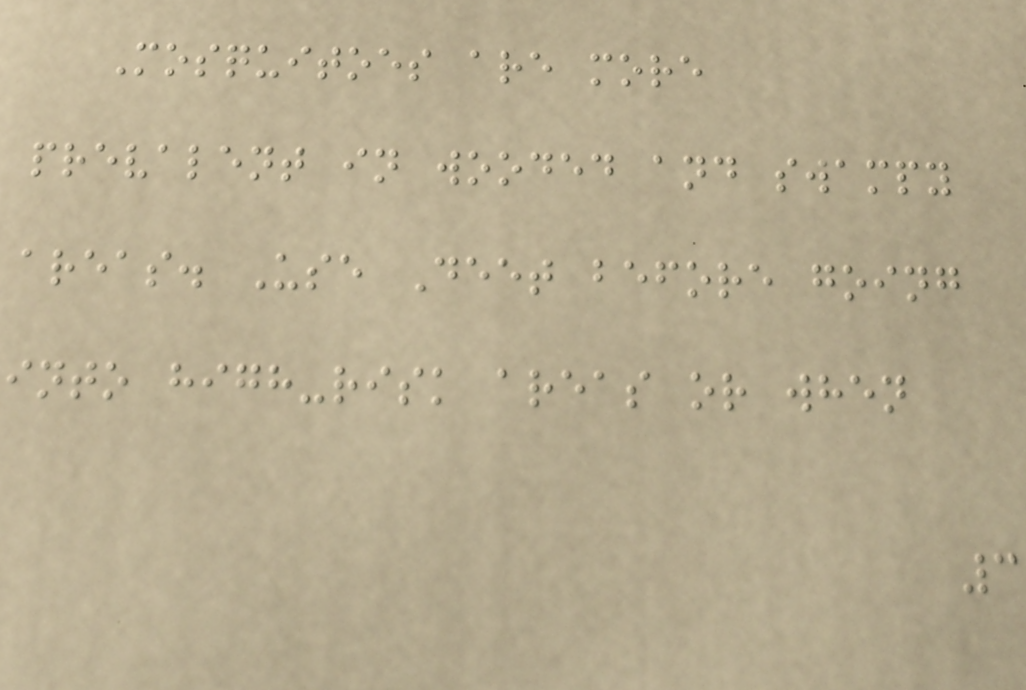Mosquitoes are more
prevalent in wooded and swampy
areas. Use Deet before going
into high-risk areas or when
3
